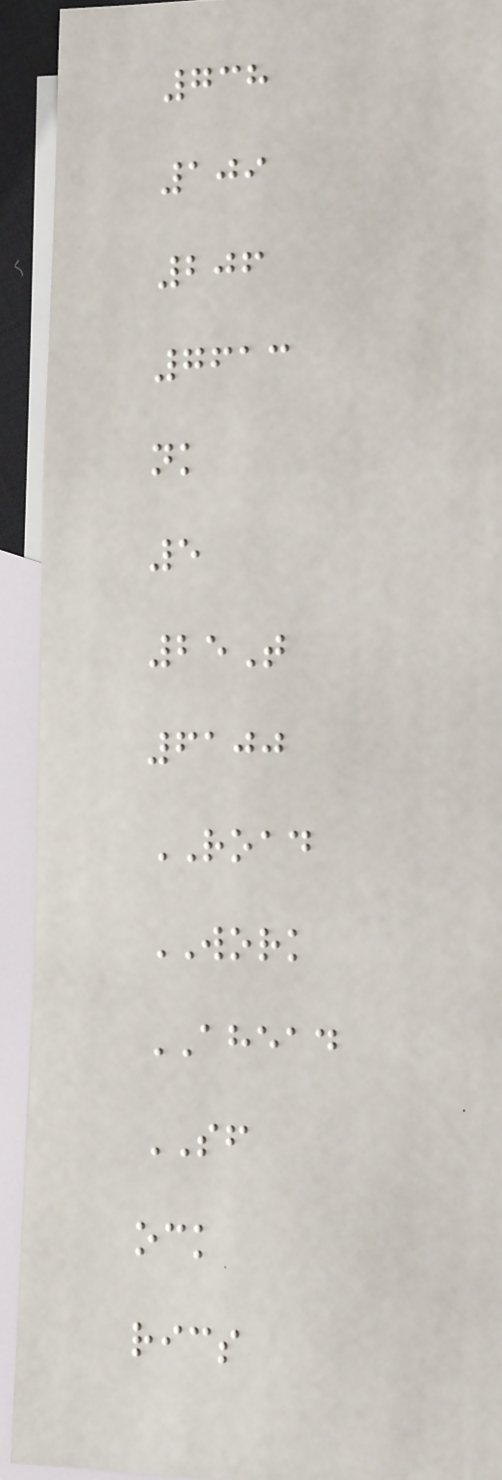738
109
206
7613
nk
5
25T
6100
ROAD
WORK
AHEAD
SF
ock
rics
